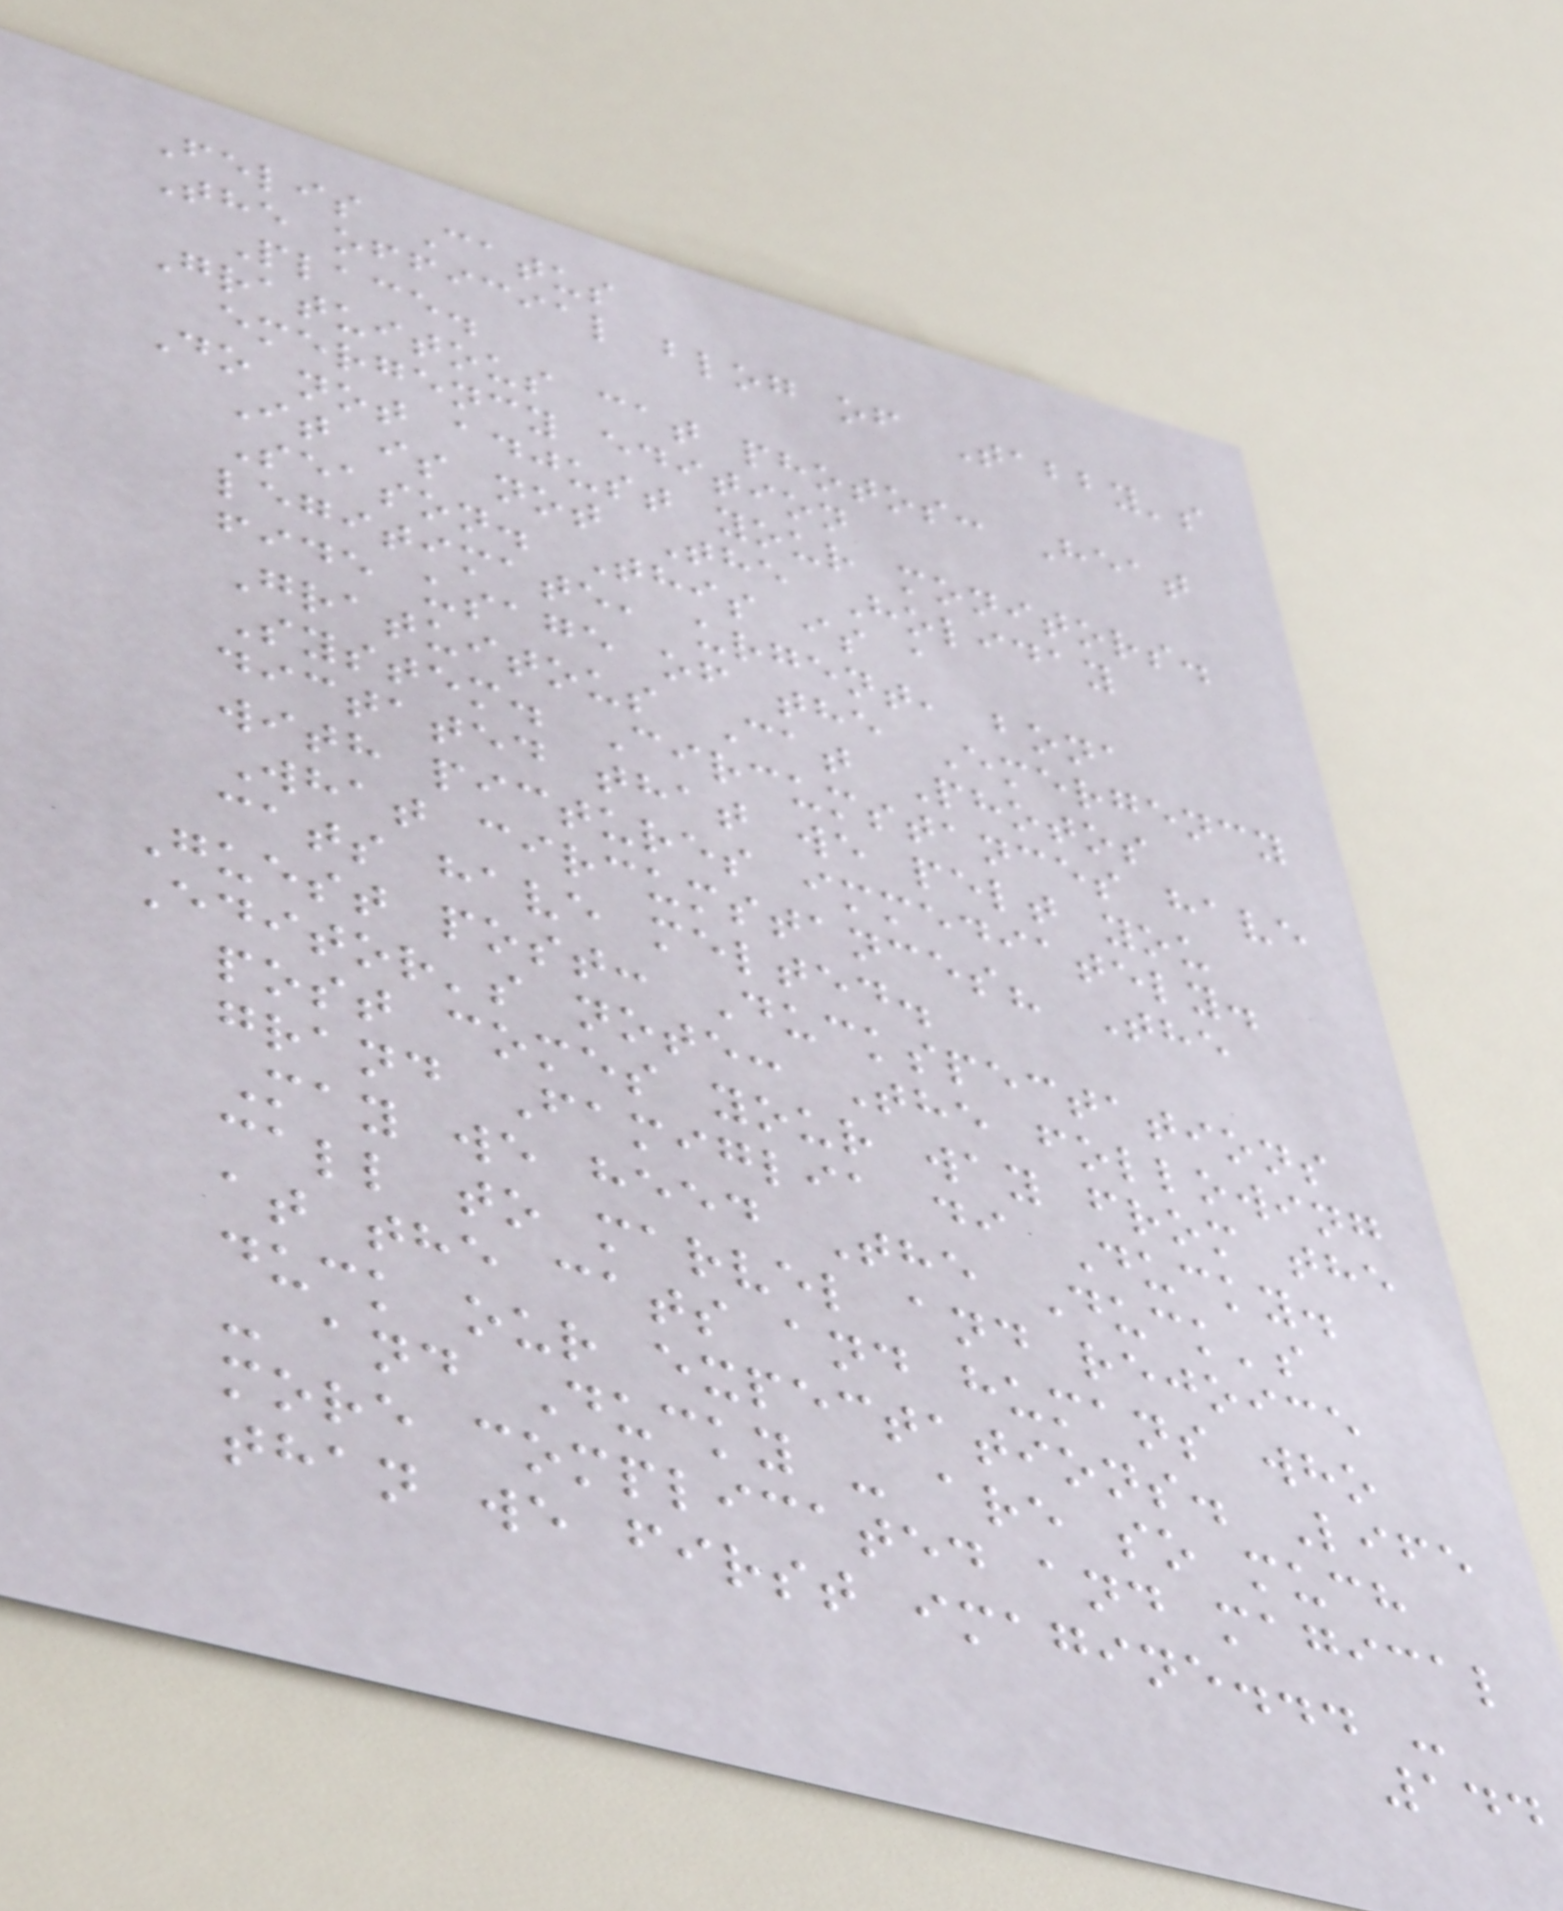Felis Catus
The official blog of Tabby's
Place.
Gratuitous cat photos: Heat
emergency edition
Do not adjust your monitors.
It is not The Holiday
Season. This is a
legitimate, urgent, bona
fide usage of the Emergency
Gratuitous Cat Photos
System. Circumstances have
dictated that we pelt you
with pictures immediately.
What circumstances? The
cats have melted.
Guest post: Duckspectations
Editor's note: The following
post comes your way from the
grand Famiglia di Ducky.
May we heed The Duck's
call to marvel and rejoice
at the cats and humans who
duck our expectations. Life
- and Ducky - are so much
more complicated and magical
than we first imagine... -
144
